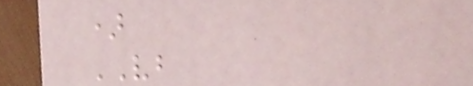)
VB
